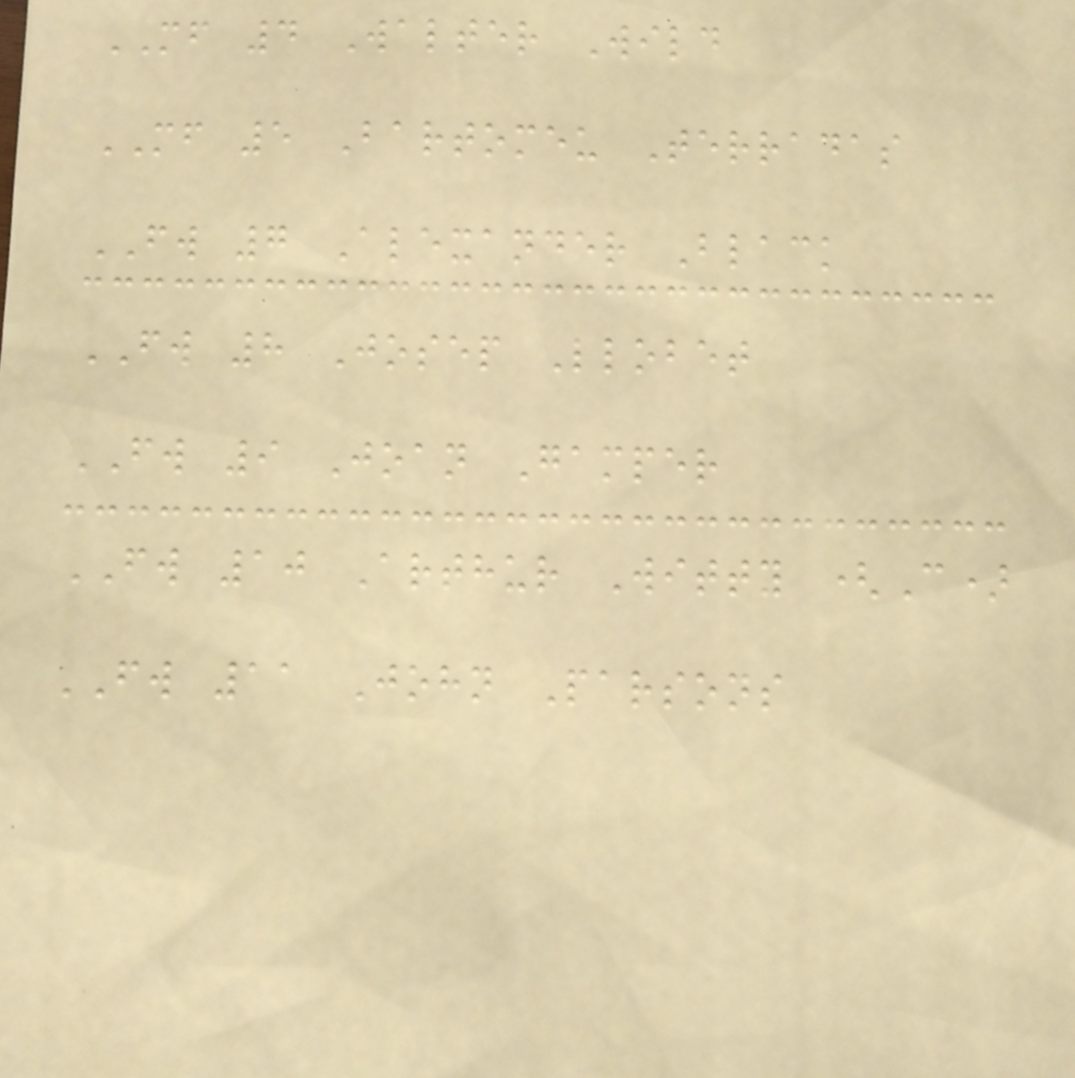MF 4 Walter Wild
MF 5 Bartomeu Terradas
FW 7 Alexander Black
FW 8 Josep Llobet
FW 9 Joan Gamper
FW 10 Arthur Witty (C)
FW 11 John Parsons
